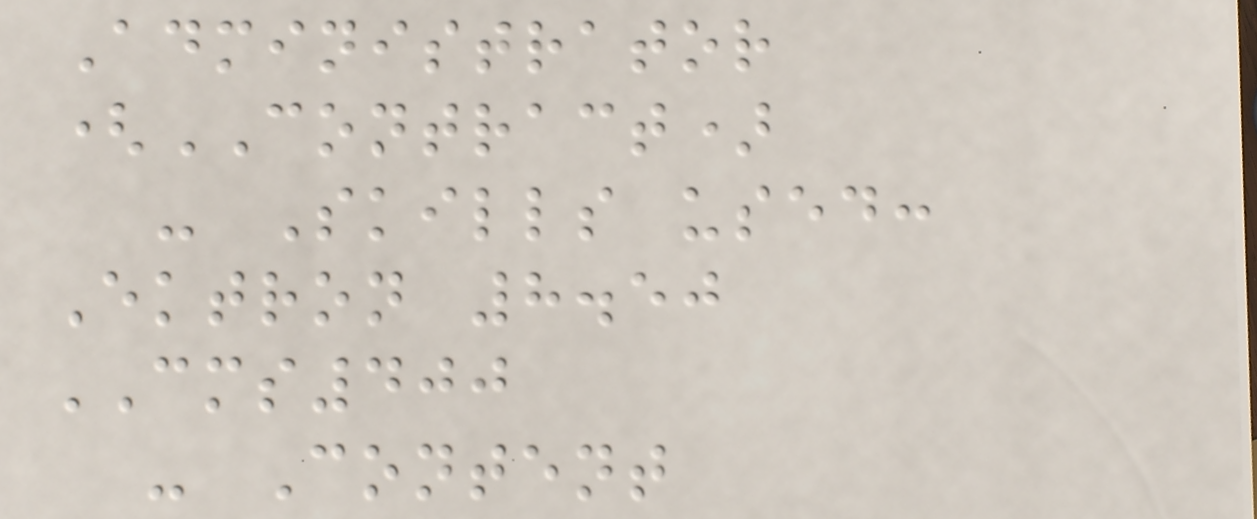Administrator
(CONTRACT)
- Skills used:
Ektron 8.50
CMS400
- Content
